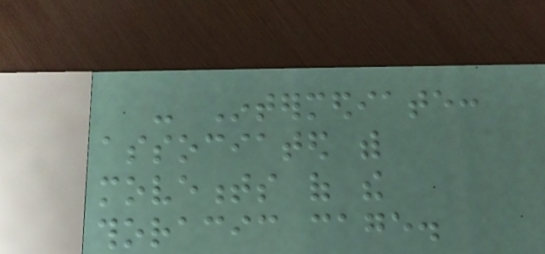- Intermediate:
associated with
movements of the
thoracic cage.
